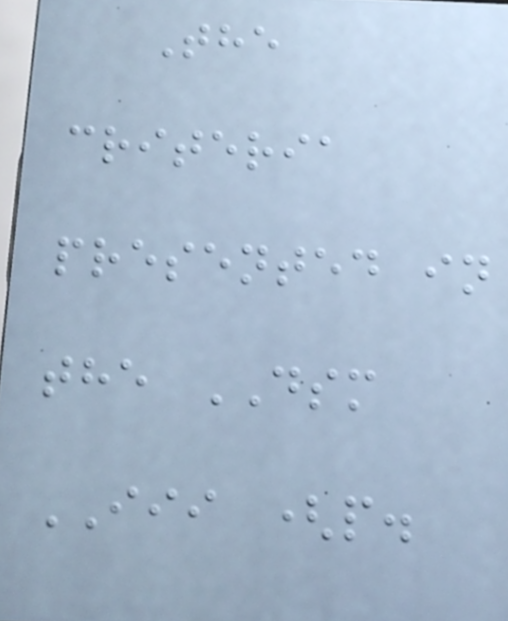The
criteria
presented in
the DSM
III (p.
